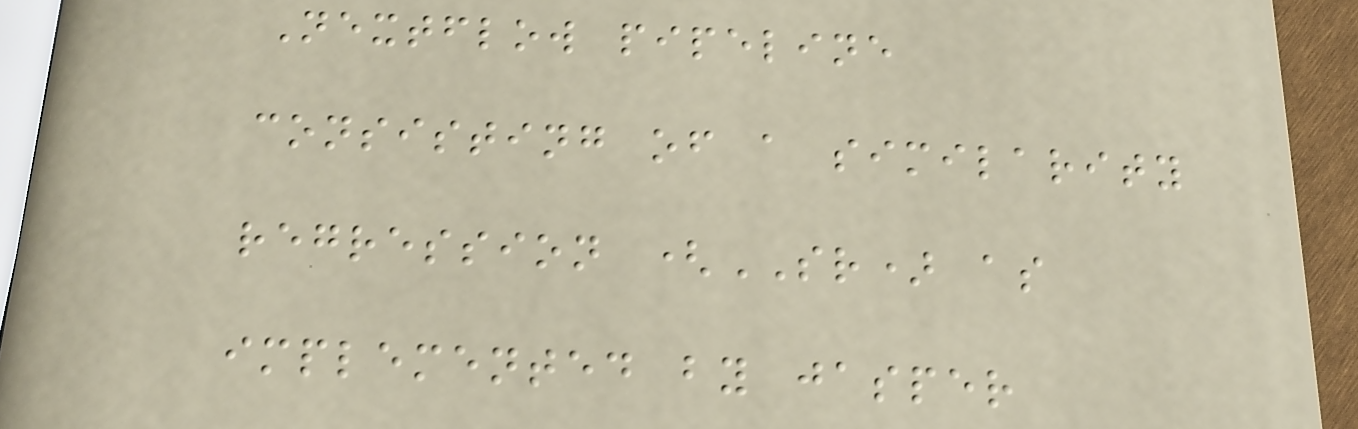Nextflow pipeline
consisting of a similarity
regression (SR) as
implemented by jasper
